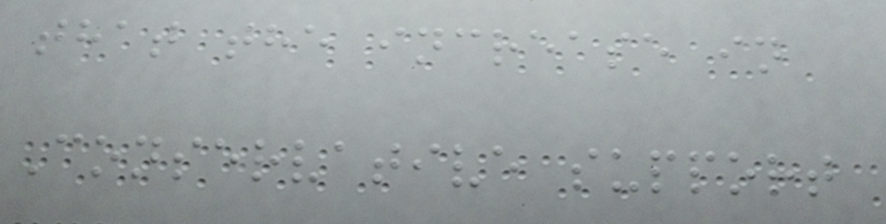that the increase in
Conservative support
